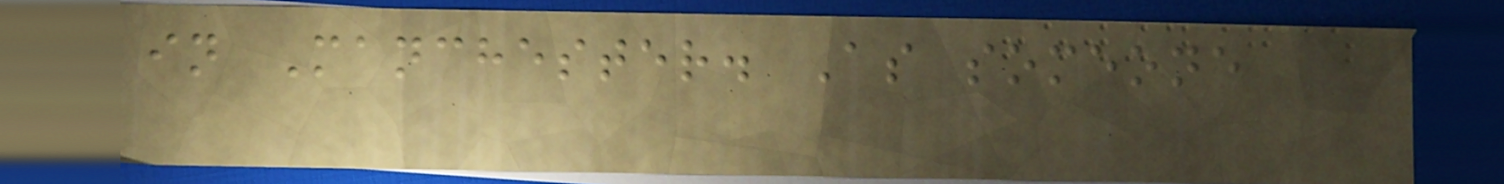in Manchester. As someone
